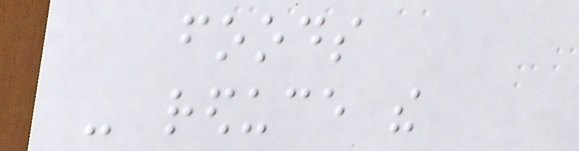foods
- reduce the
